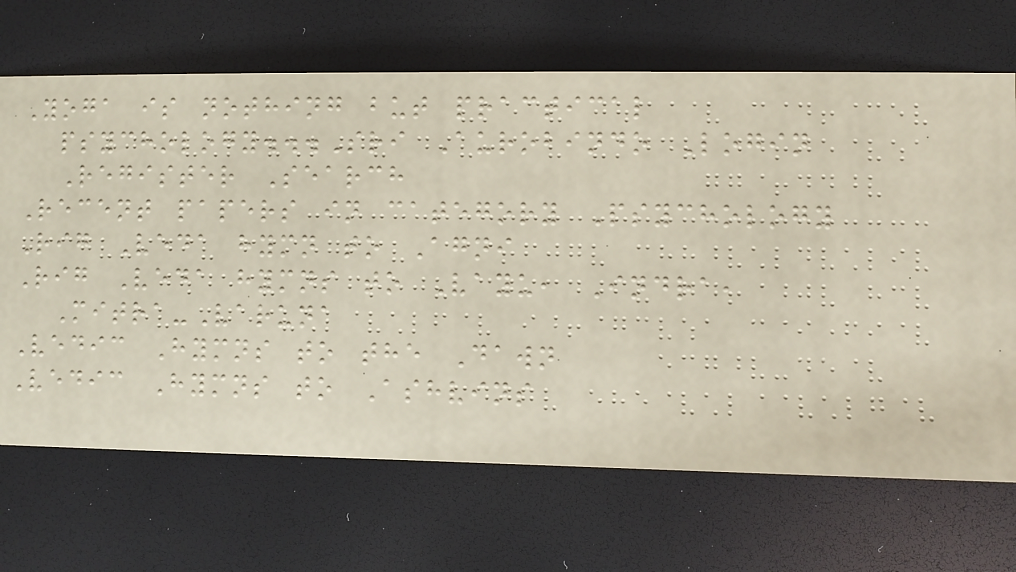Yoga is nothing but practical
psychology...Sri Aurobindo Login
Register Search
Recent papers in category Psychology
Rig Veda hymn to Agni
Rig Veda hymns to Vayu, Indra,
Mitra-Varuna
Vedic Hymns to the Dawn
Vedic Hymns to Ashvins
